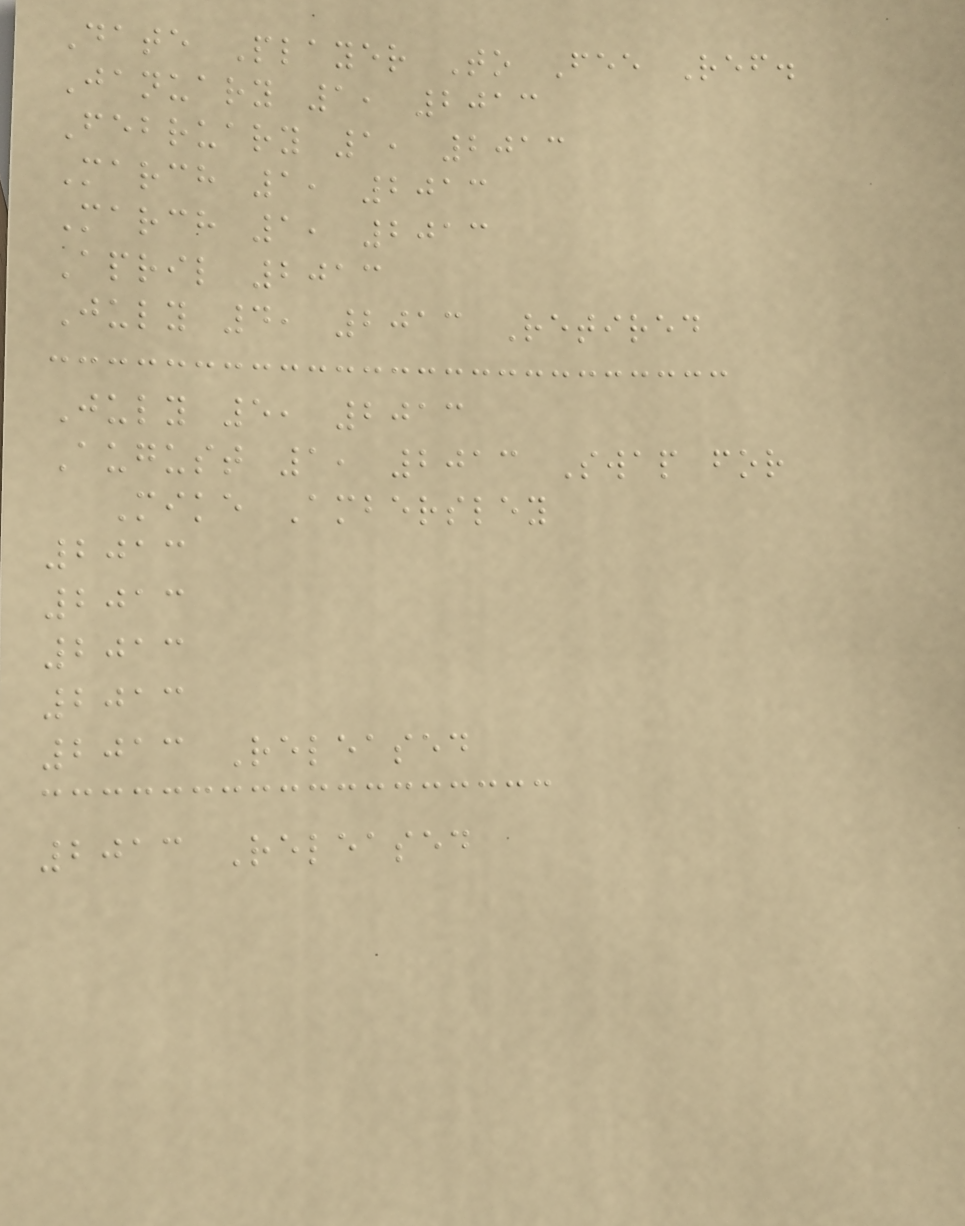Date Player To Fee Ref.
January 1, 2013
February 1, 2013
March 1, 2013
March 1, 2013
April 2013
July 4, 2013 Retired
July 5, 2013
August 1, 2013 Swap for
Mike Ambersley
2013
2013
2013
2013
2013 Released
2013 Released
